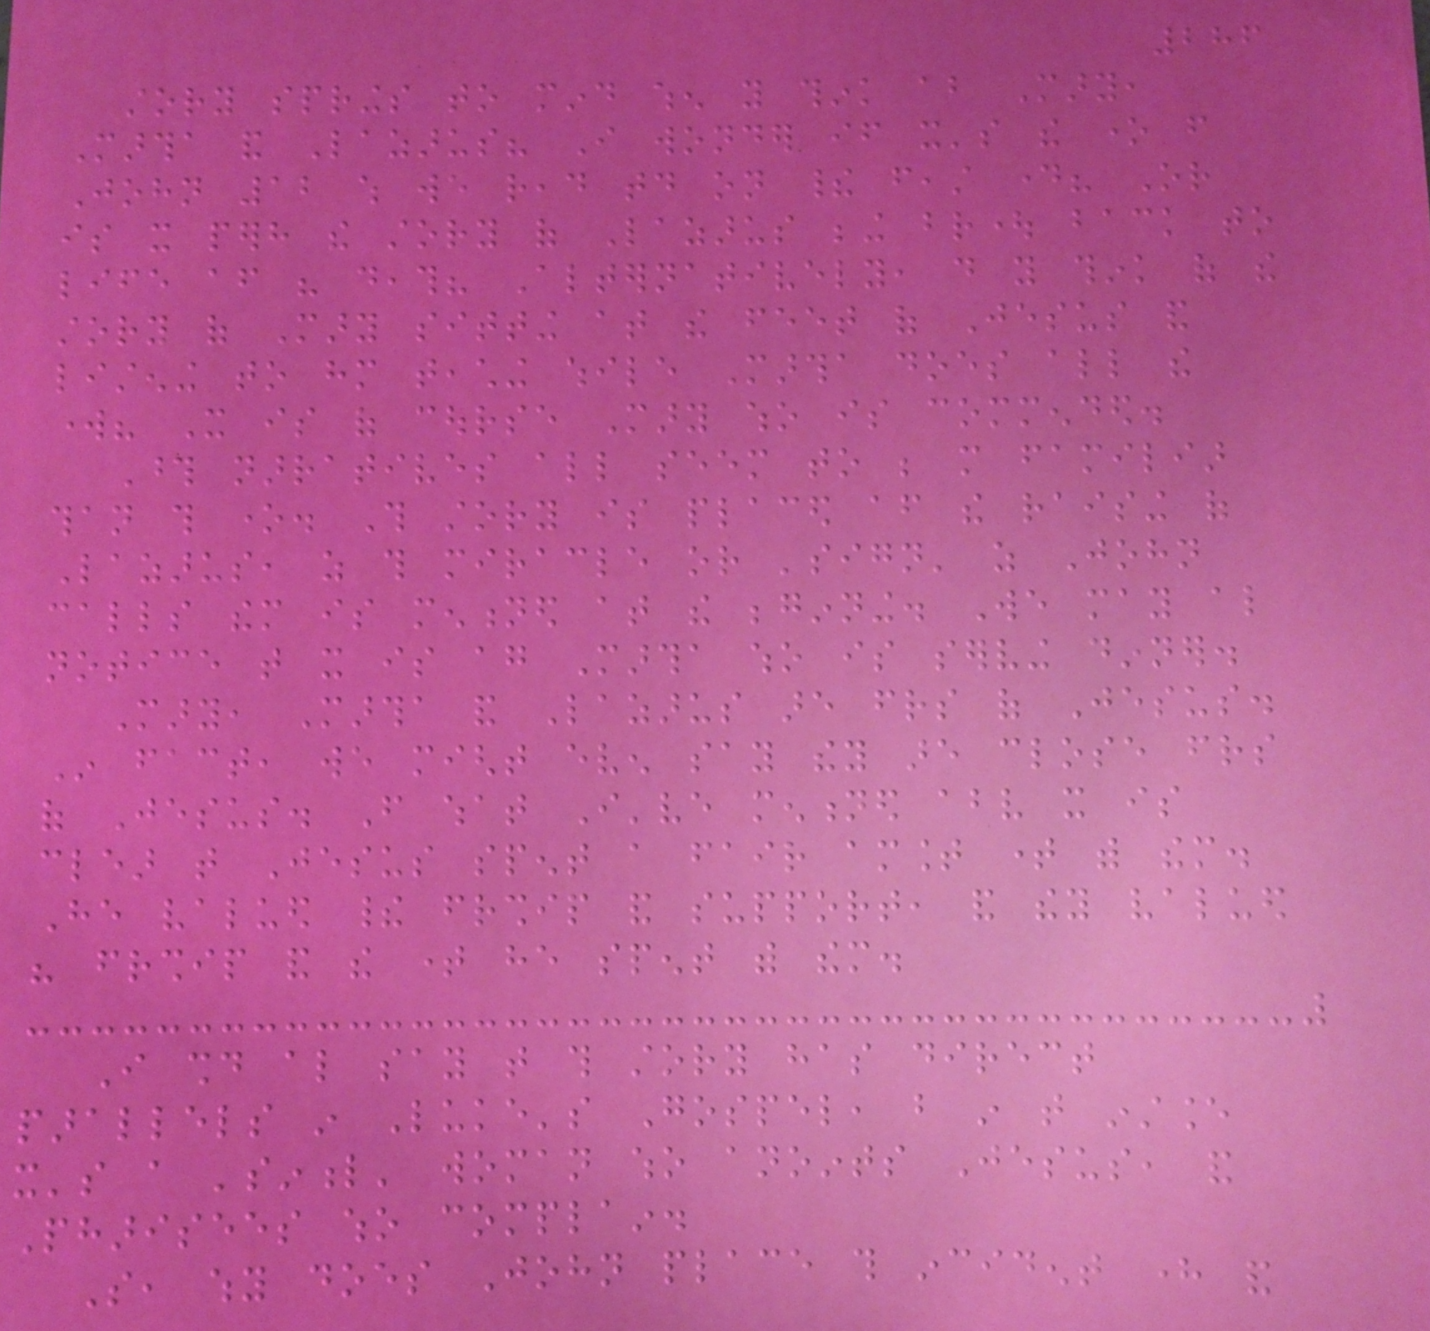286
story springs to mind when you think about Mary,
Martha and Lazarus? I wonder if it's the one from
John 12 which we read today on their feast day? Or
is it perhaps the story of Lazarus being brought back to
life after his death? Alternatively, do you think of the
story of Mary sitting at the feet of Jesus and
listening to him teaching while Martha does all the
work? It is of course Mary who is commended.
Those narratives all seem to be more familiar
than this one. This story is placed after the raising of
Lazarus, as this miracle or 'sign' as John
calls them is mentioned at the beginning. We may also
notice that it is again Martha who is serving dinner.
Mary, Martha and Lazarus are friends of Jesus.
In fact, we might even say they are close friends
of Jesus. From what I've mentioned above it is
clear that Jesus spent a fair amount time with them.
He valued their friendship and support, and they valued
his friendship and the time he spent with them.
I should also say that this story has direct
parallels in Luke's Gospel, but in that instance
it's a 'sinful' woman who anoints Jesus, and
Pharisees who complain.
So, why does John place this incident here and
